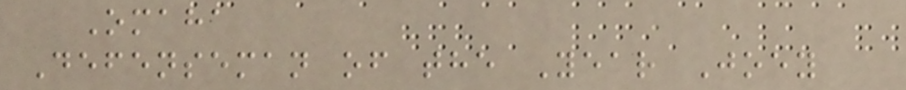Omaha
Defenseman of the Year Joey
